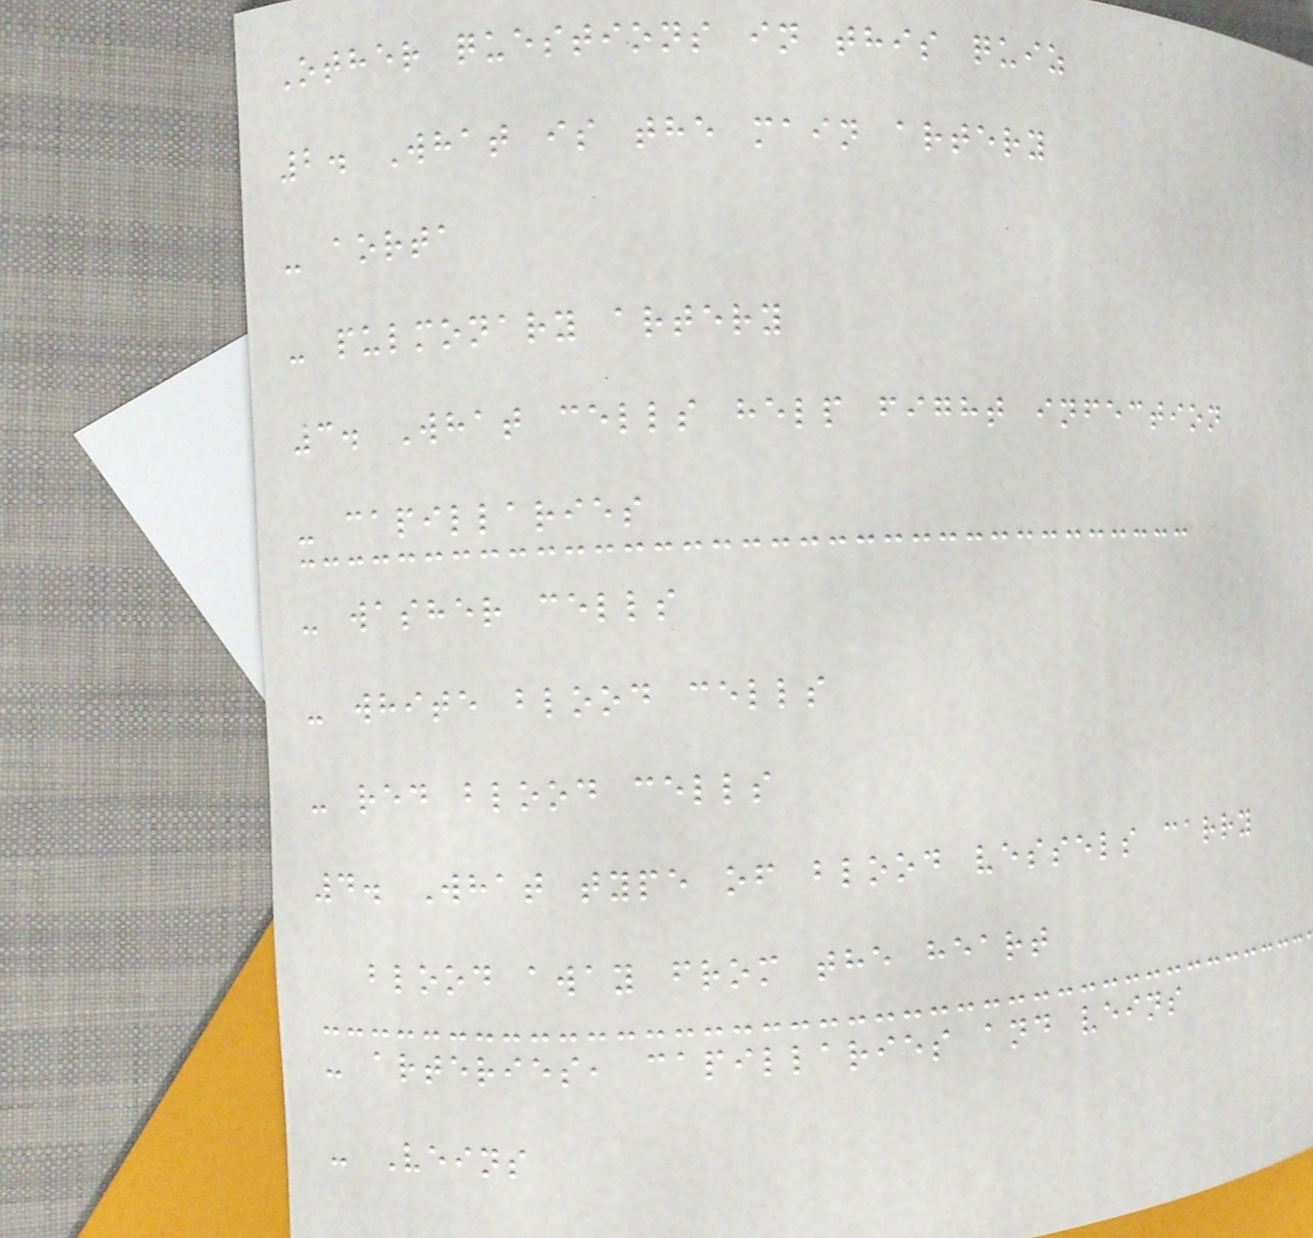Other questions in this quiz
2. What is the main artery
- aorta
- pulmonary artery
3. What cells help fight infection
- capillaries
- washer cells
- white blood cells
- red blood cells
4. What type of blood vessels carry
blood away from the heart
- arteries, capillaries and veins
- Veins
